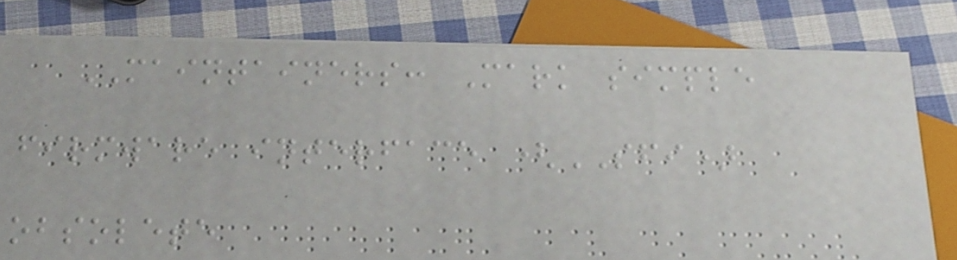MAINTAINERS: Mark simple
firmware interface (SFI)
obsolete
